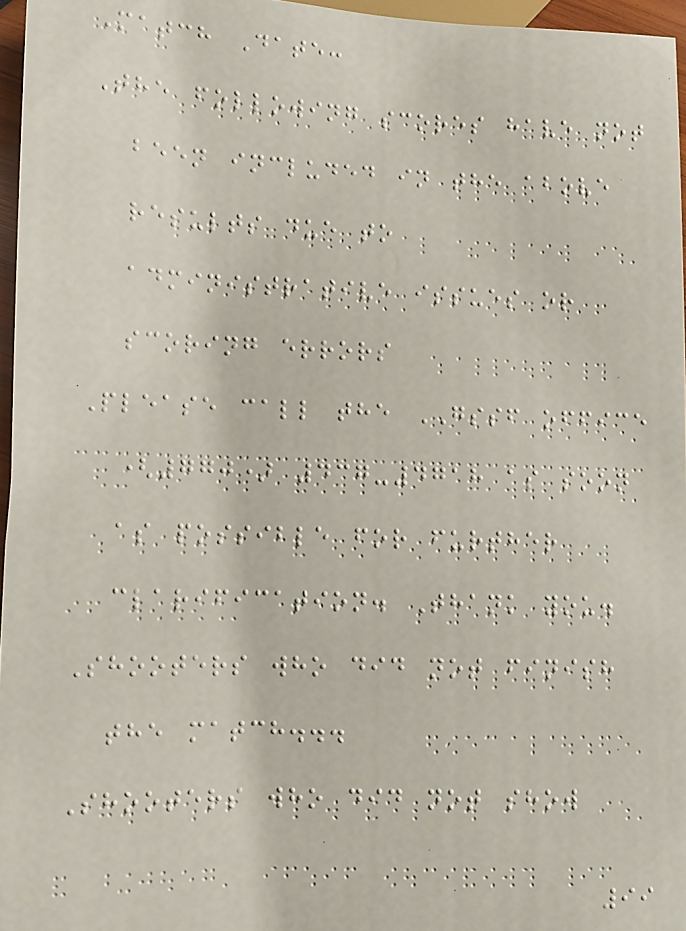Match Date:
The following scores have not
been included in the above
results due to
administrative issues or
scoring errors
Please call the GSSF office
(770) 437-4718 as soon
as possible for further
clarification. Thank you.
Shooters who did not finish
the match...
Shooters who did not show
99
